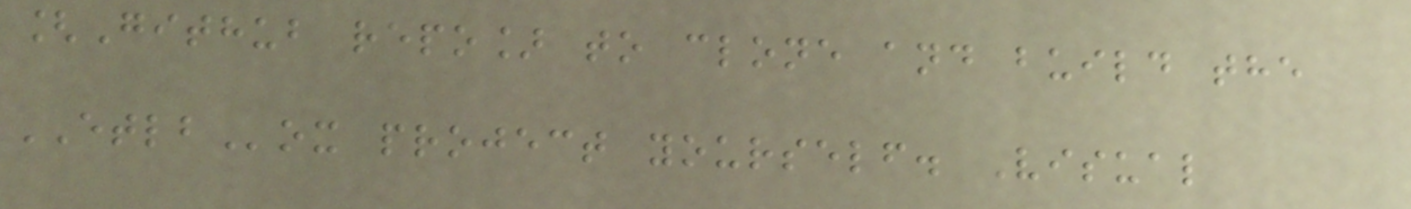[Github repo] to clone and build the
ETLBox project yourself. Visual
